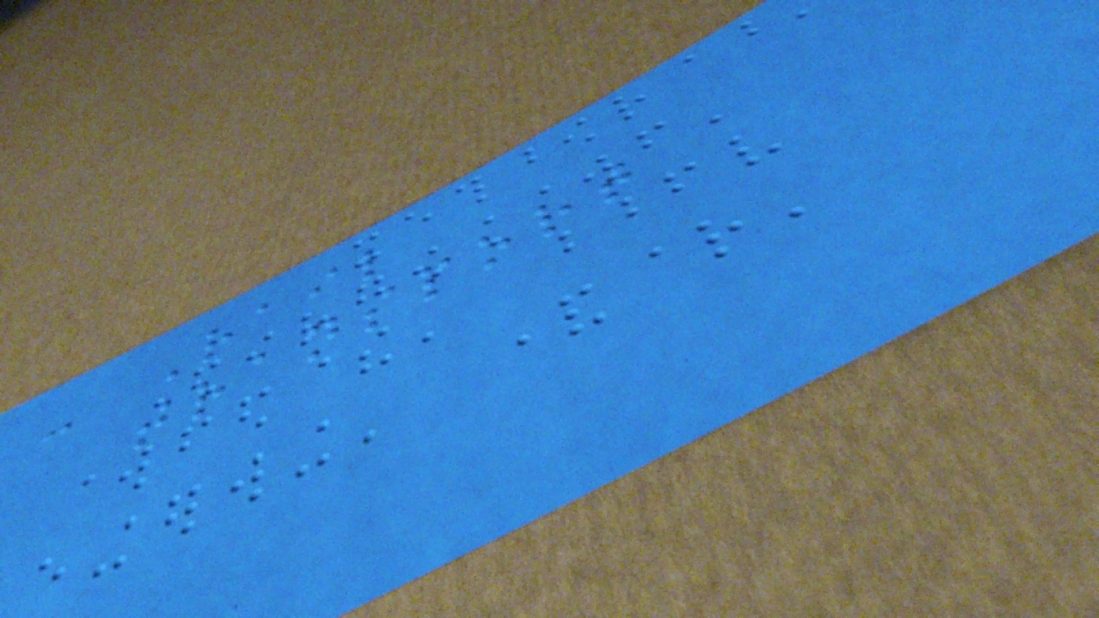- Rail
transport
